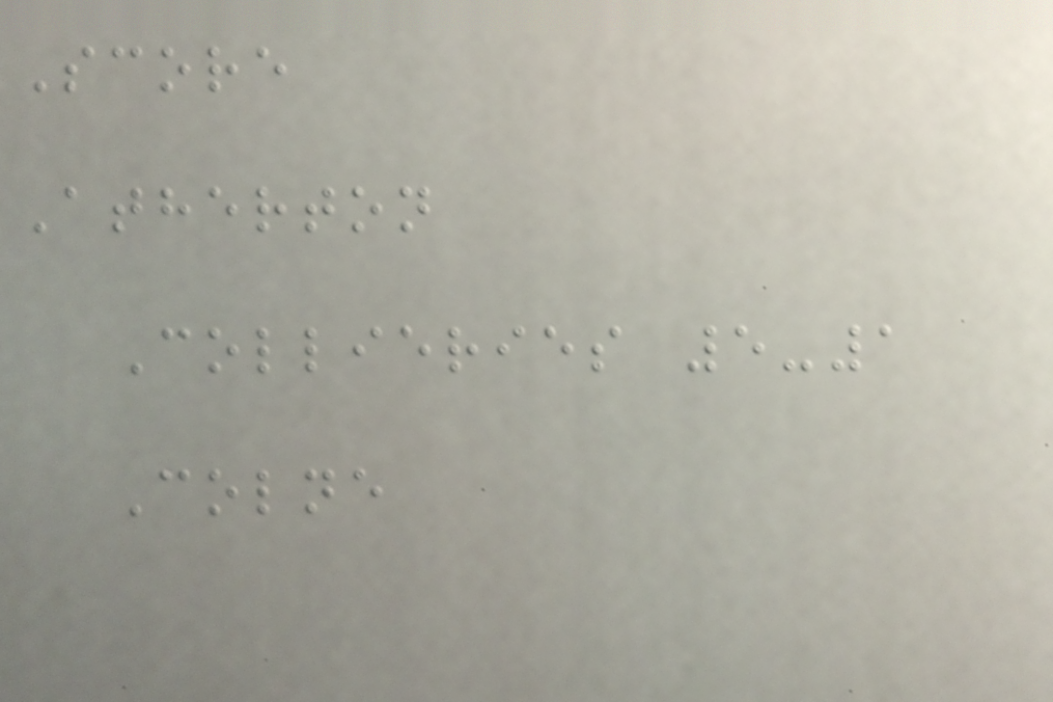Score
Atherton
Collieries 5-1
Colne
